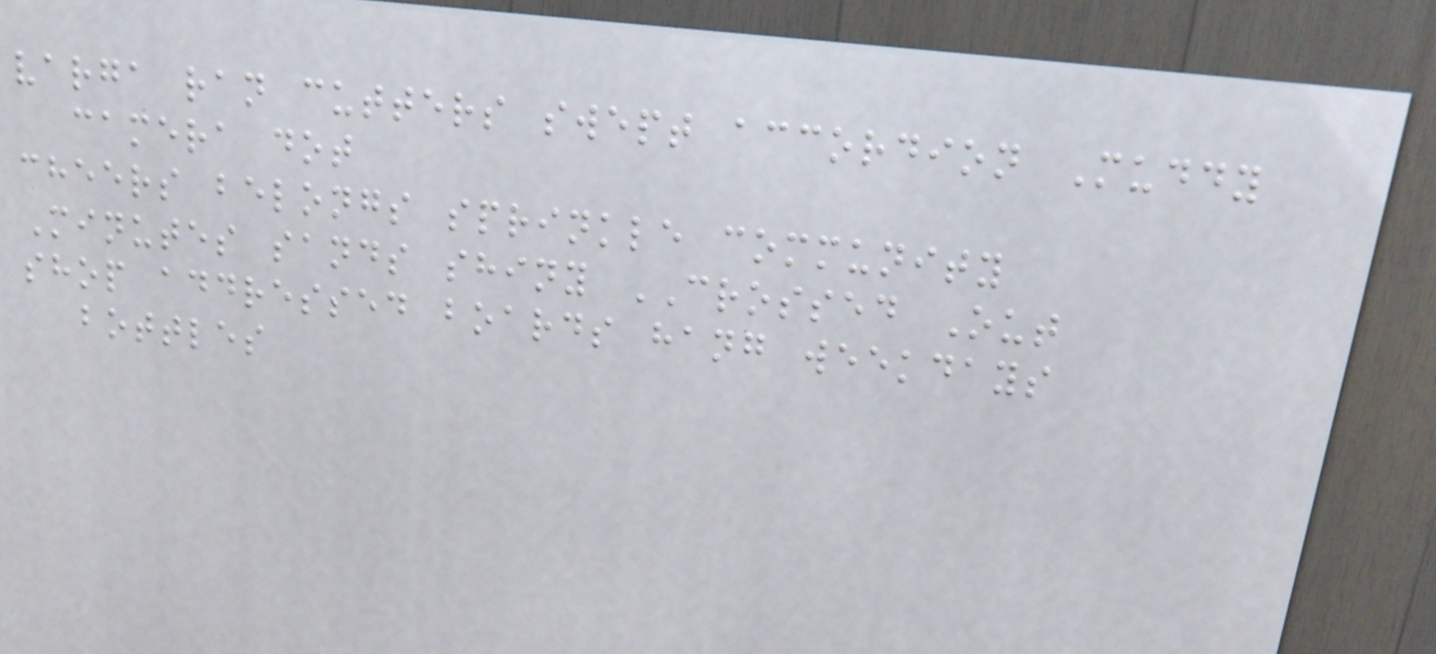varga ran cutters swept accordion Muddy
camera dot
cheers belongs sprinkle community
Minutes sands shiny CROSSED Out
shop addressed boards hang weekdays
bottles
